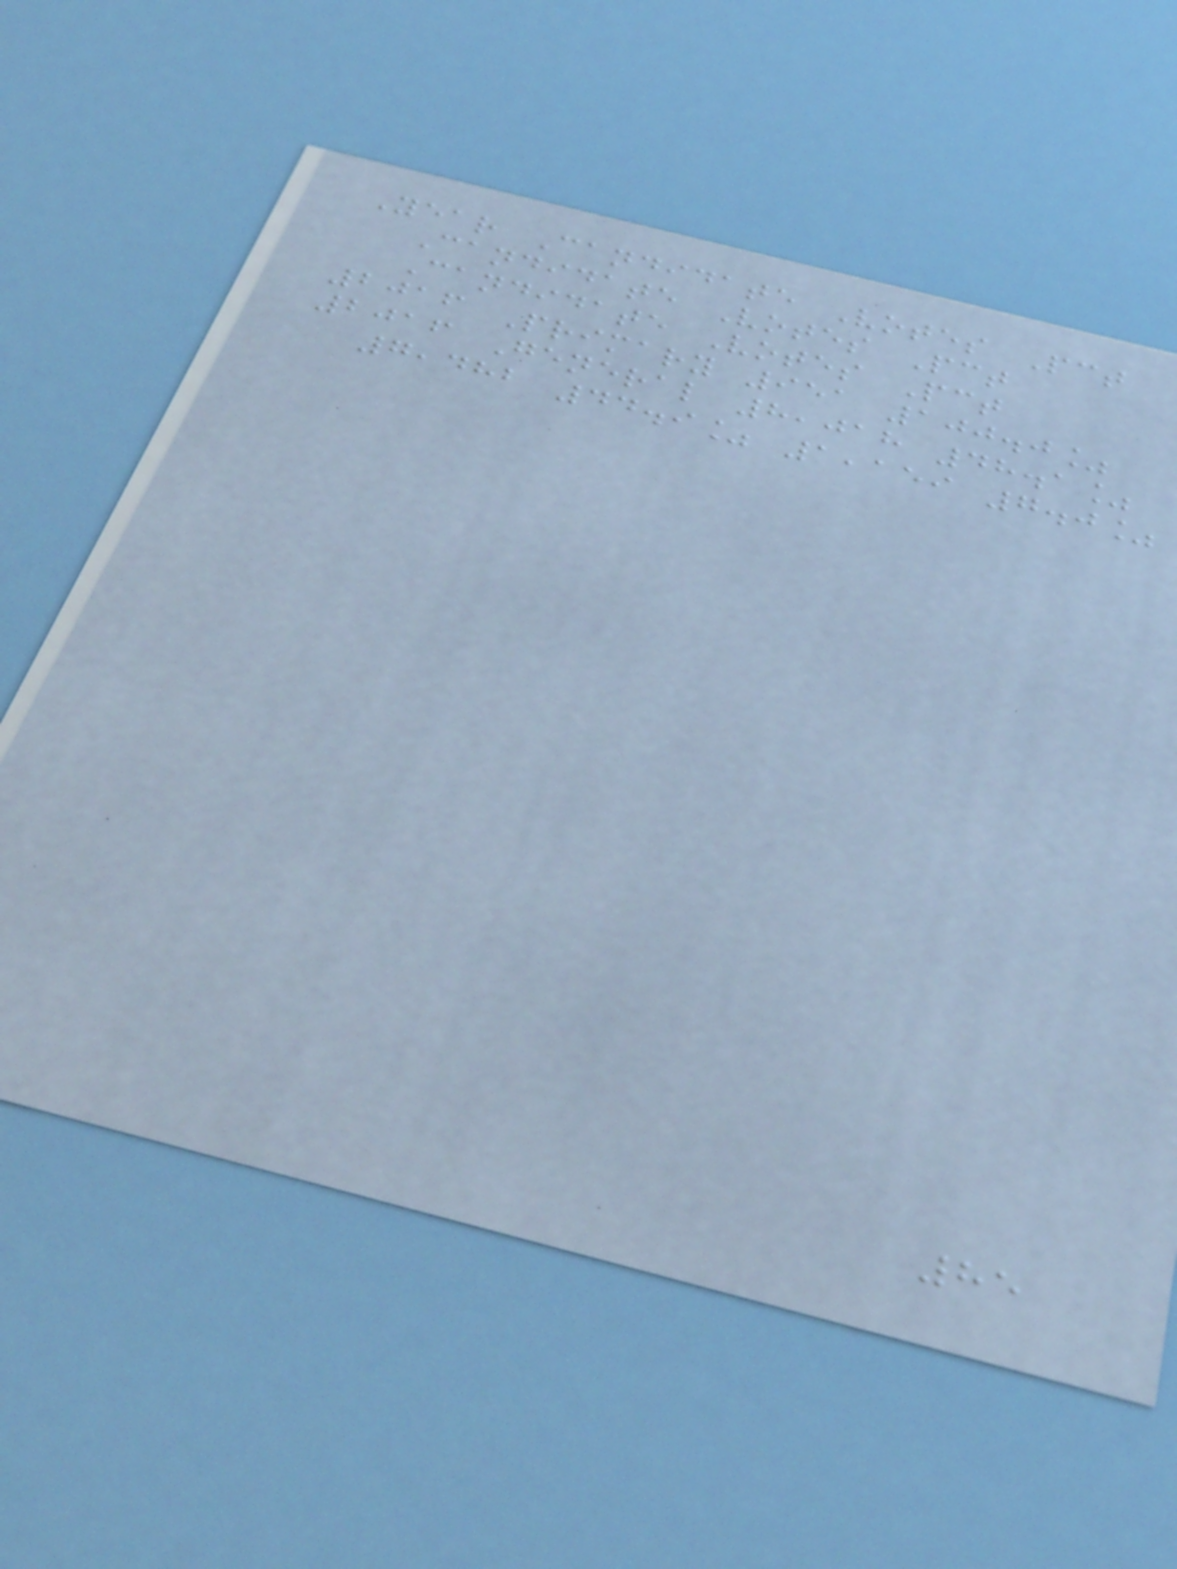Year Candidate Votes Pct
Candidate Votes Pct
Candidate Votes Pct
2016 Primary 951 100.0%
2016 General 8,018 48.1%
7,482 44.9% 1,159 7.0%
85
